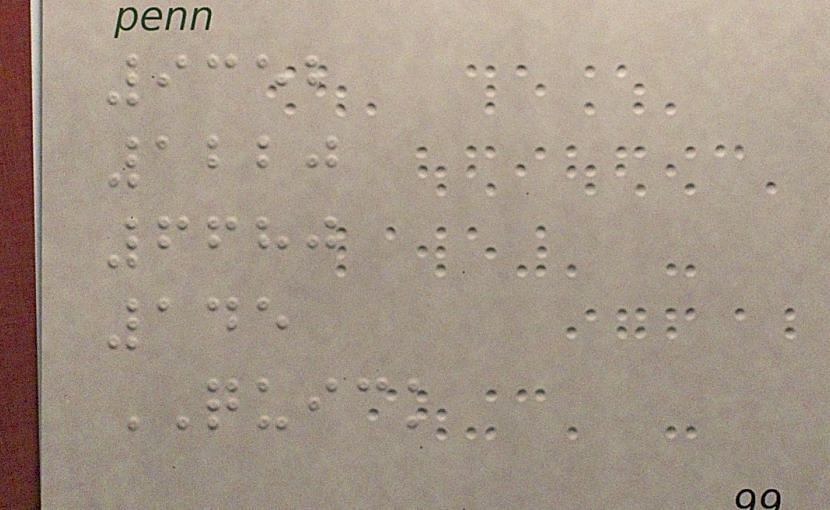9352
1220
6680
145
QUICK
